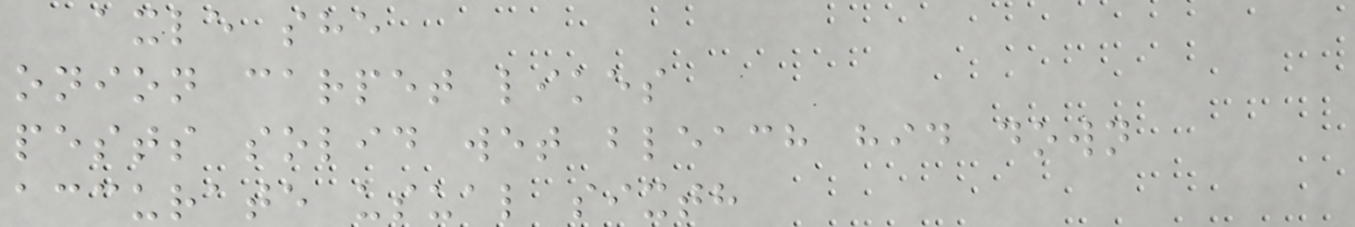axle she
onion carpet likes
pests solid wet bleach hid down
accurate usual sixth
